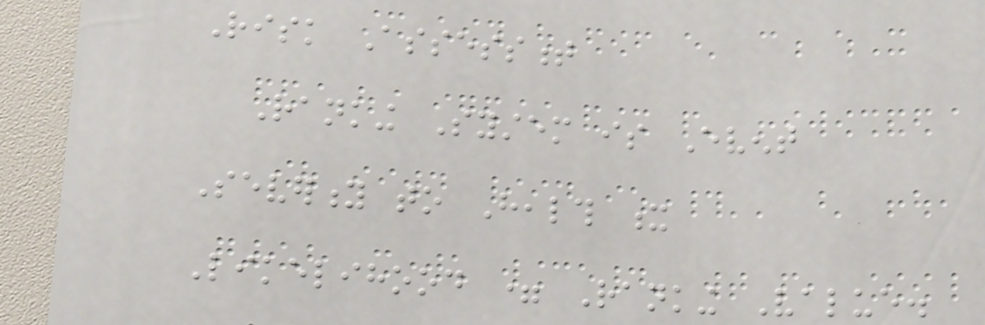Risk Assessment
Ranking System is Event
Severity to Health x
Likelihood = Ranking Value.
